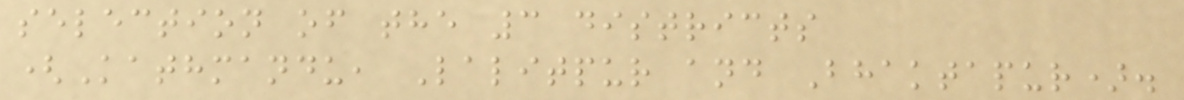selection of the 3 districts
(Kathmandu, Lalitpur and Bhaktapur).
